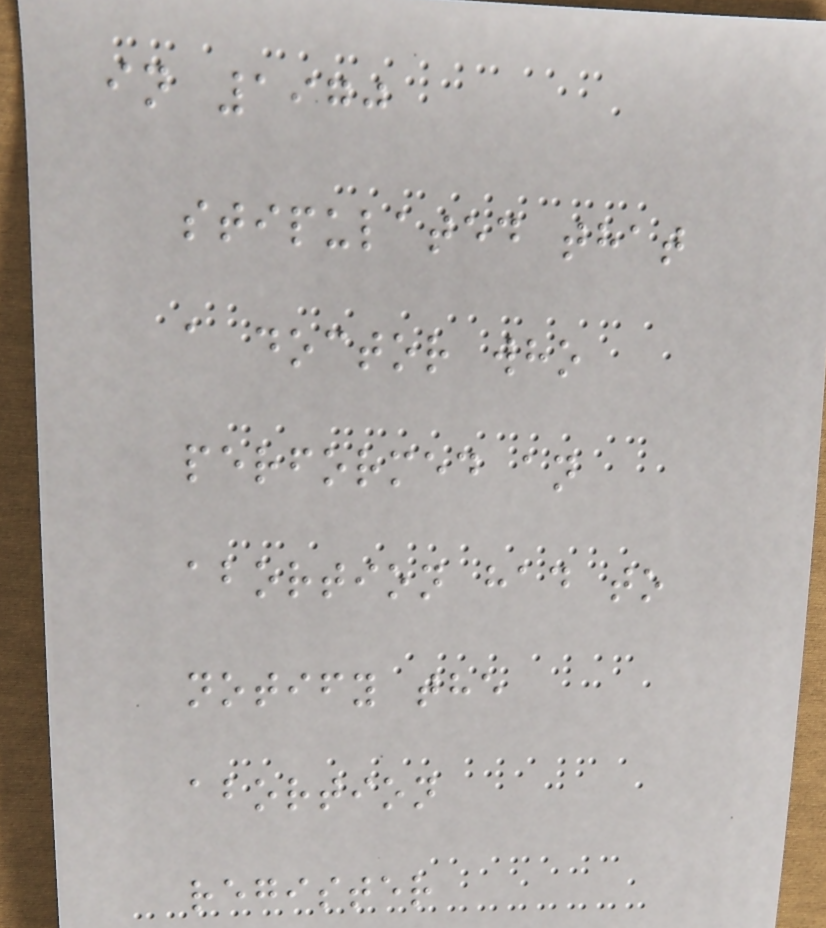in 1970
stipulated that
a doctor who
performed an
abortion had to
notify the
abortion
register
